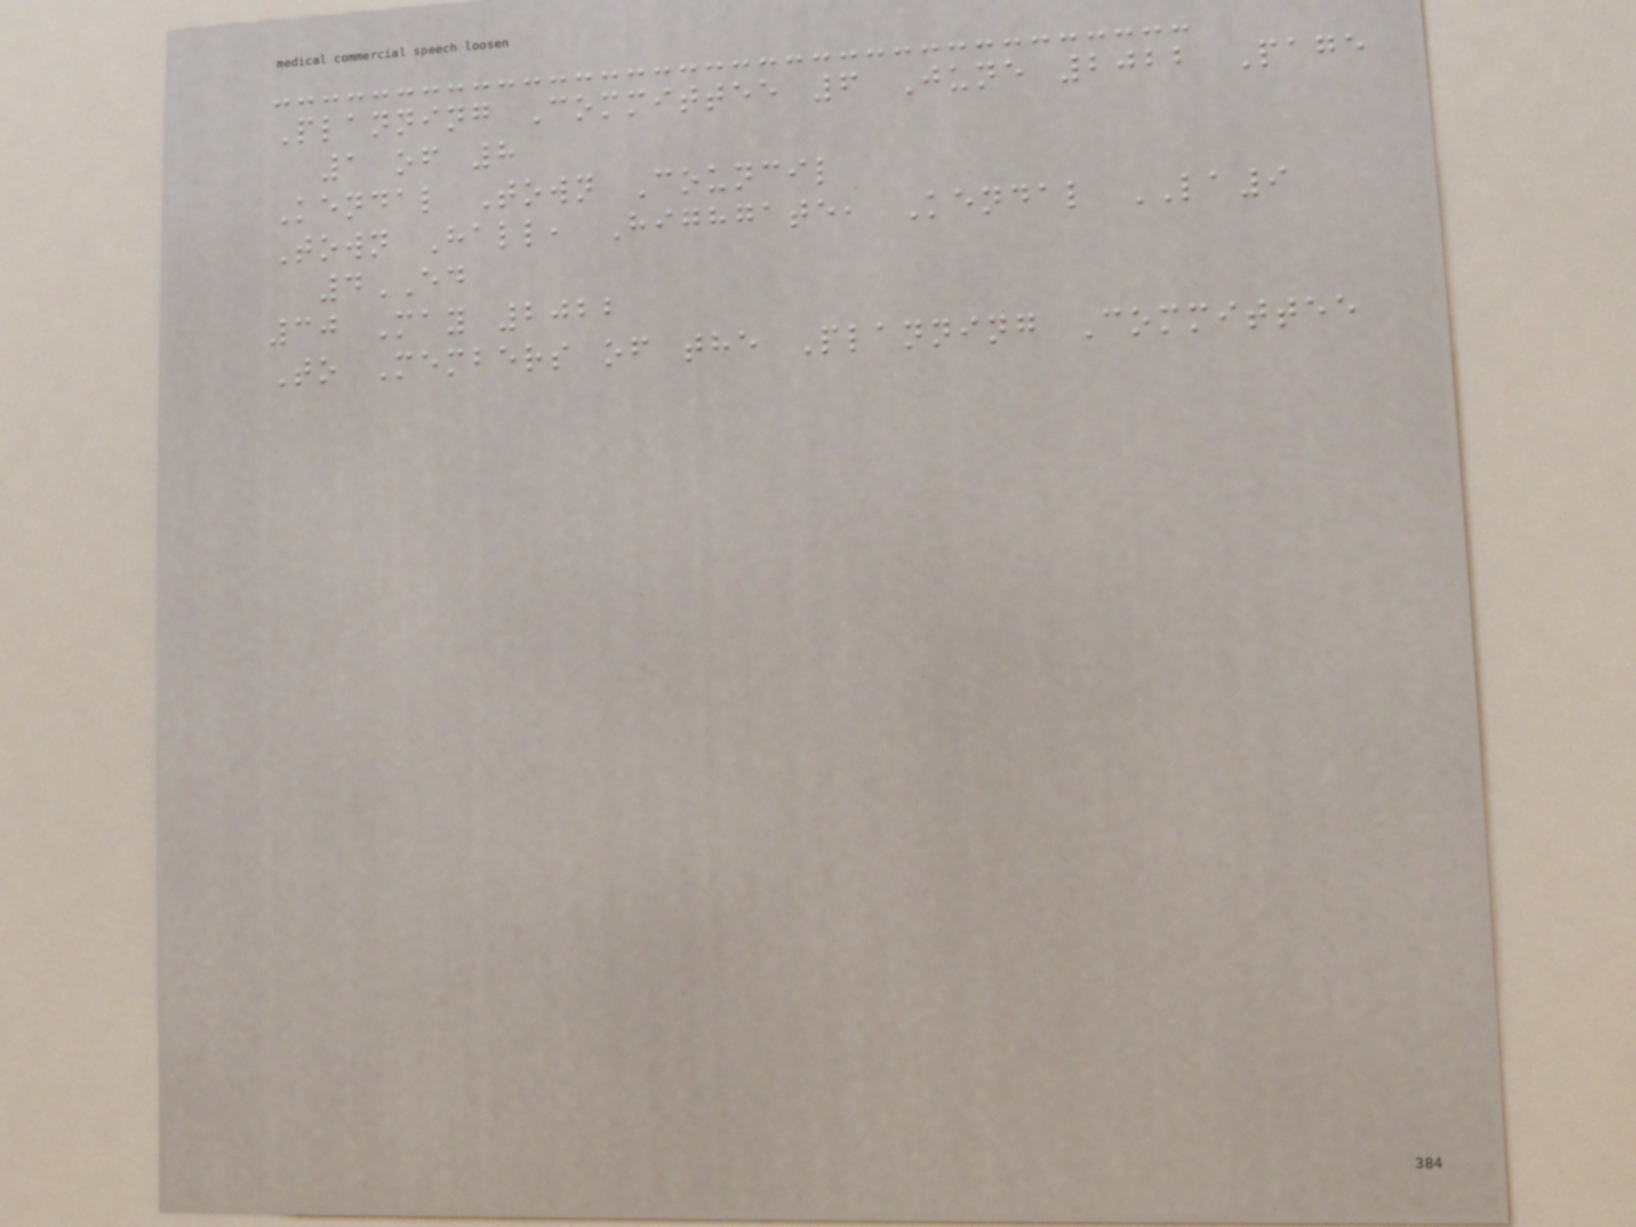Planning Committee 6 June 2022 Page
1 of 8
Kendal Town Council
Town Hall, Highgate, Kendal LA9
4ED
30 May 2022
To Members of the Planning Committee
